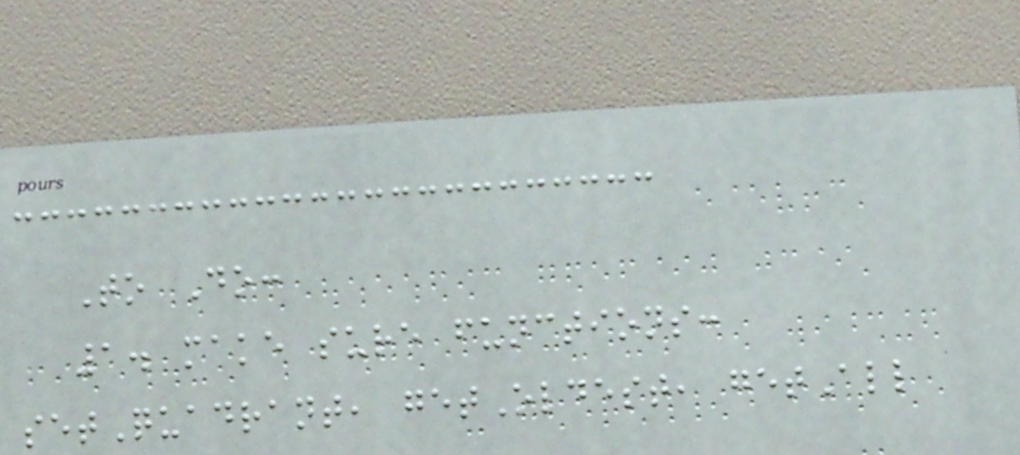To Do:
1. make sure functions:
setQuadrant, getOldest, getAll
